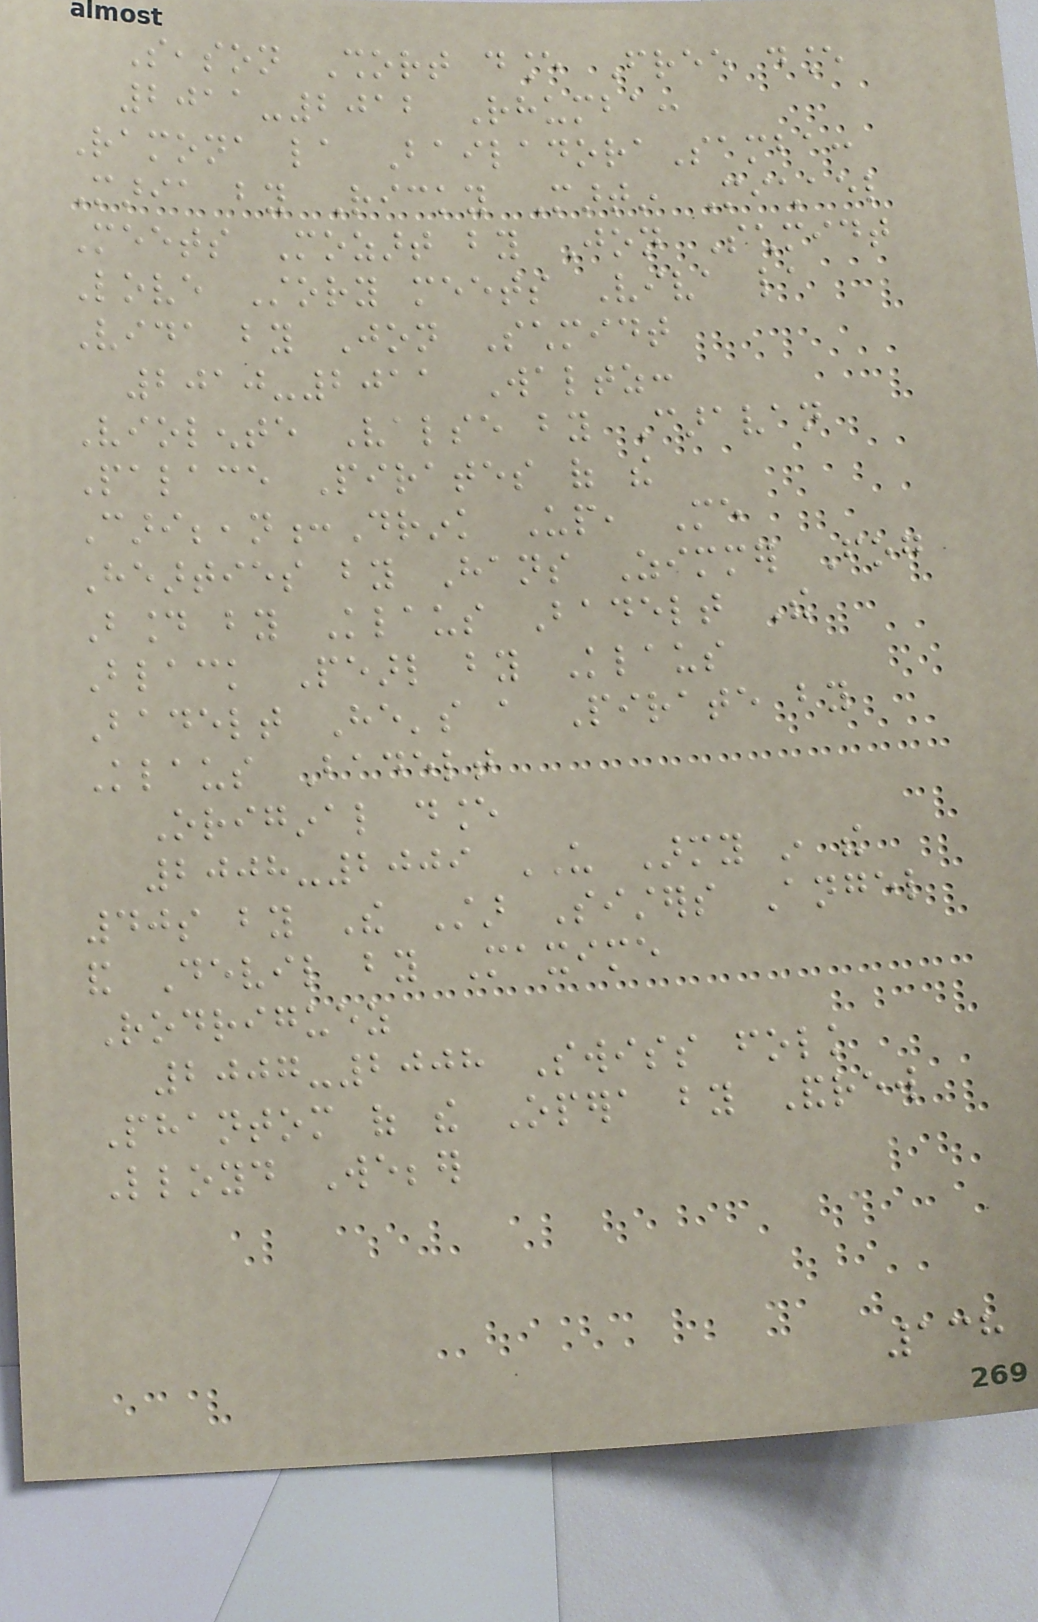Season Short dance Free dance
2011-2012 Rhumba:
Ramona la BailadoraSamba:
Maria by Ricky Martin Michael
Meets Mozart by Jon Schmidt
Love Story meets Viva la
Vida by Jon Schmidt
2010-2011 Waltz:
Violente Valse by Caravan
Palace Pirates of the
Caribbean:Drink Up, Me
Hearties by Hans Zimmer Fog
Bound by Klaus Badelt The
Black Pearl by Klaus
Badelt He's a Pirate by
Klaus Badelt
Original dance
2008-2009 US Army in the
40s by The Star Sisters Angel
and Devil by Maxime
Rodriguez
2007-2008 Swiss folk
Phantom of the Opera by Andrew
Lloyd Webber
138
